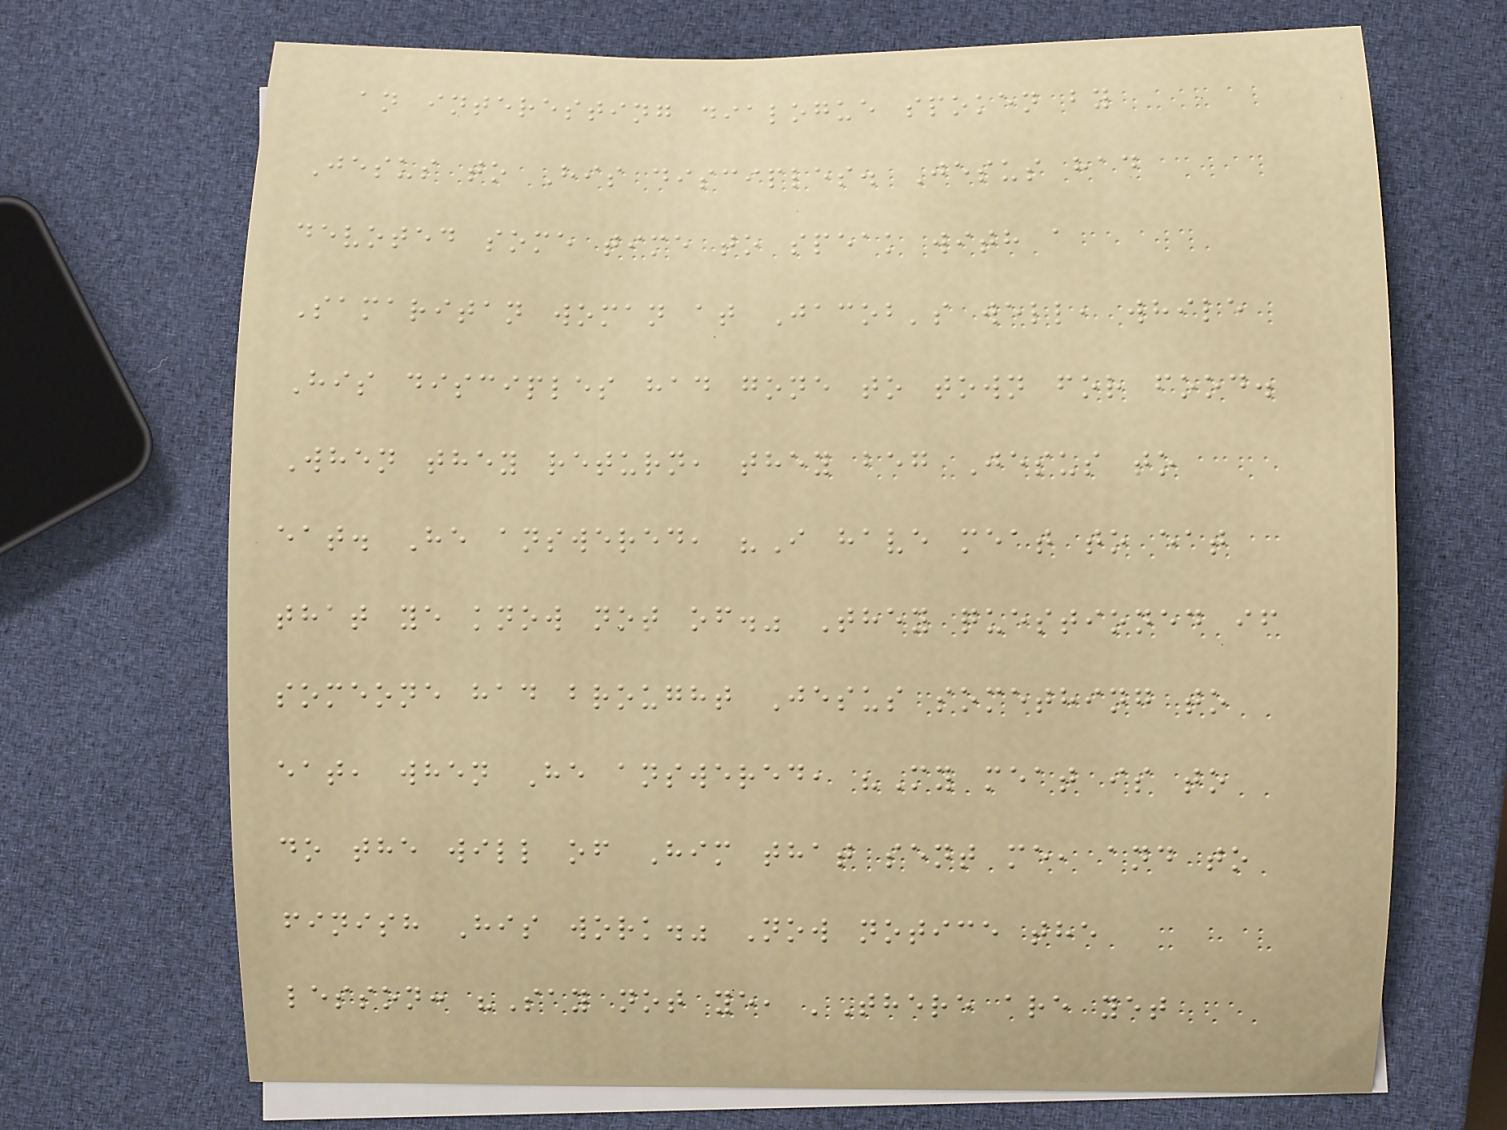an interesting dialogue spoken by
Jesus to His disciples. Jesus had
devoted some time to speak with a
Samaritan woman at Jacob's well, while
His disciples had gone to town for food.
When they return, they beg Jesus to
eat. He answered, "I have meat to eat
that ye know not of." They questioned if
someone had brought Jesus something to
eat, when He answered, "My meat is to
do the will of Him that sent me, and to
finish His work." Now notice the
lesson: "Say not ye, 'There are yet
